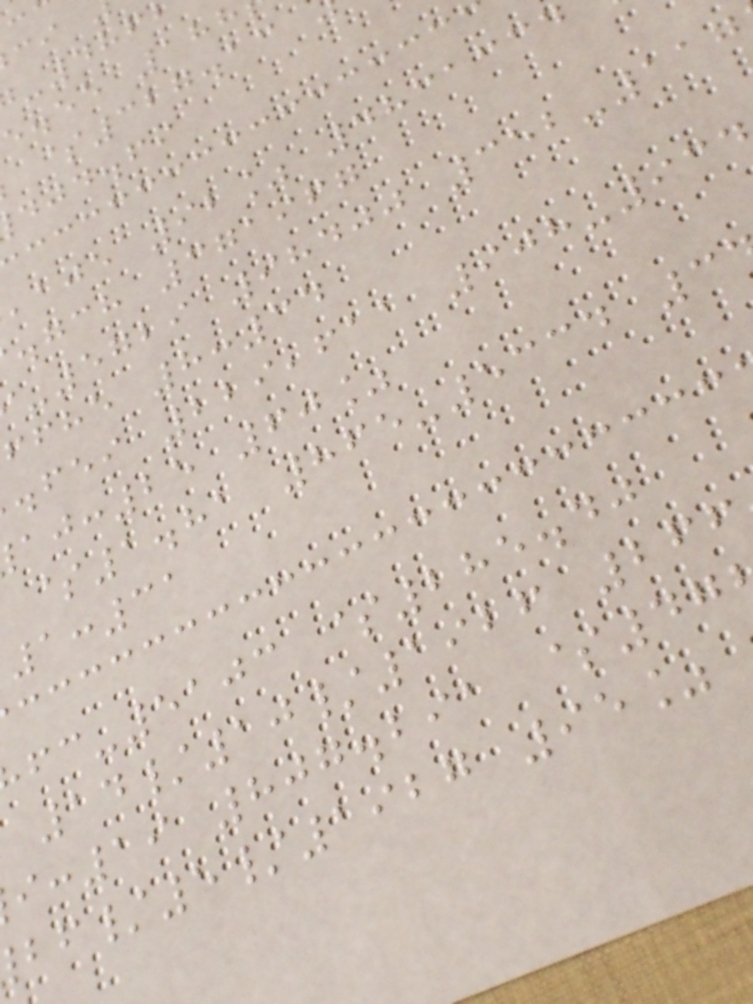e.ee 188
$327.13
djd.fi
,aje 92% 4831334
.gch 371967
-5729 98400 352-117
ffhe 8:34
.fei 229,611 908-93
:25 60%
$1.81 865-5334 3
1:31
-5103 $285.40
14/10/1926 266
:19 807.291 $47
/5/1927 95%
